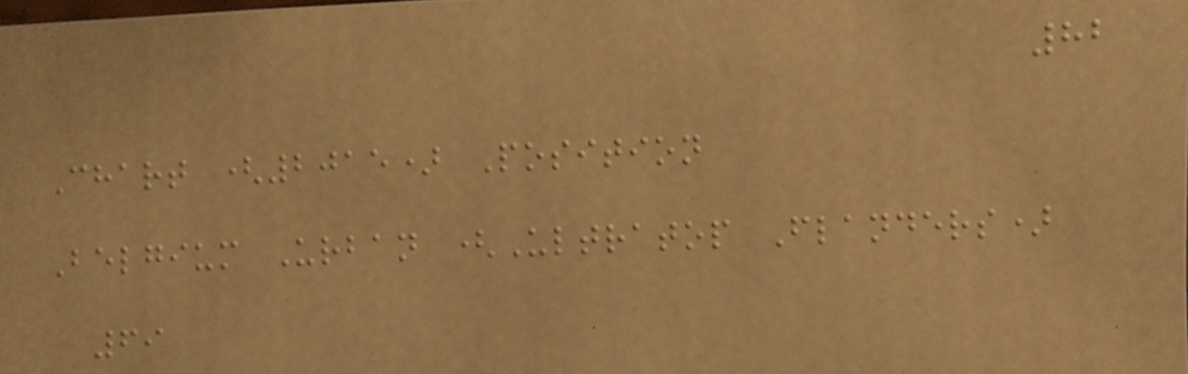82
Chart (2015) Position
Belgium Urban (Ultratop Flanders)
69
